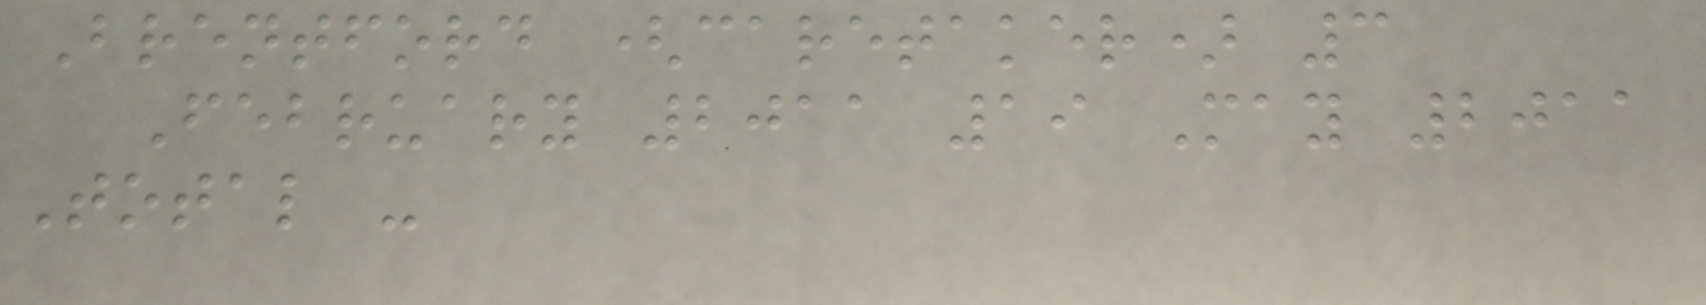Brentford (caretaker) 3
February 2011 19 May 2011
Total -
